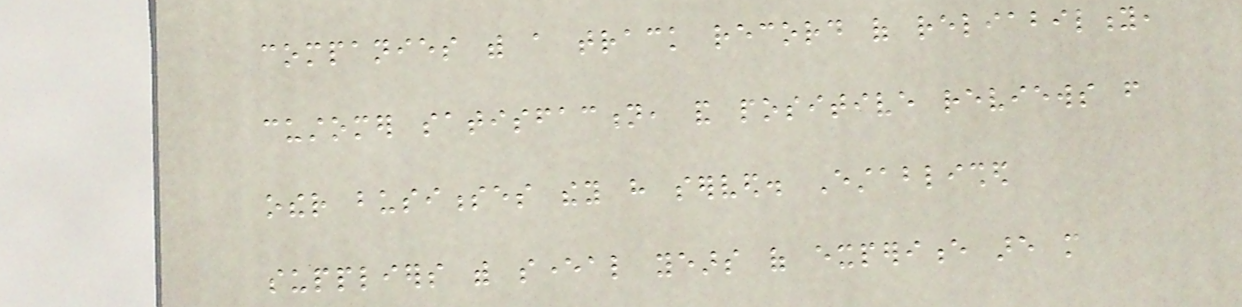companies with a track record of reliability,
customer satisfaction, and positive reviews from
other businesses they have served. Established
suppliers with several years of experience are more
